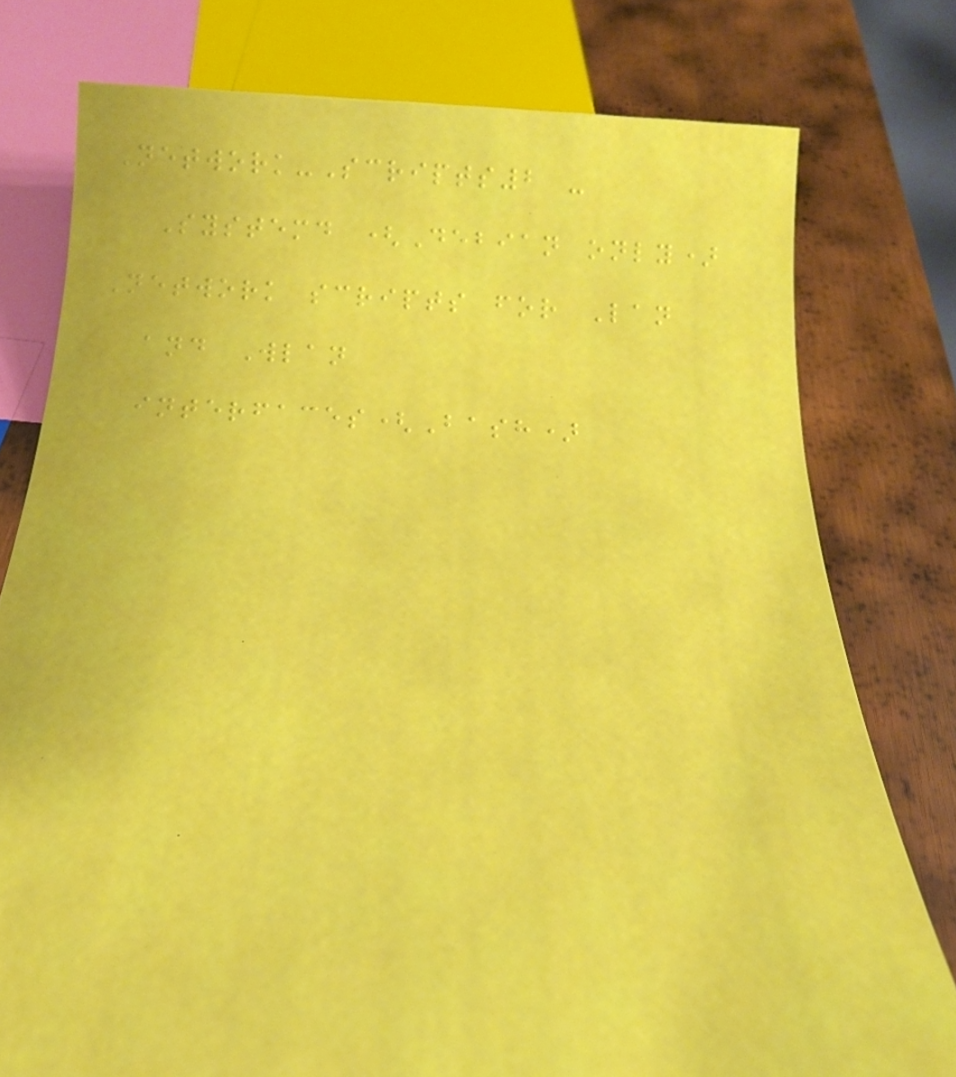Network-Scripts2 -
Systemd (Debian only)
Network scripts for Lan
and Wlan
interfaces(Bash)
